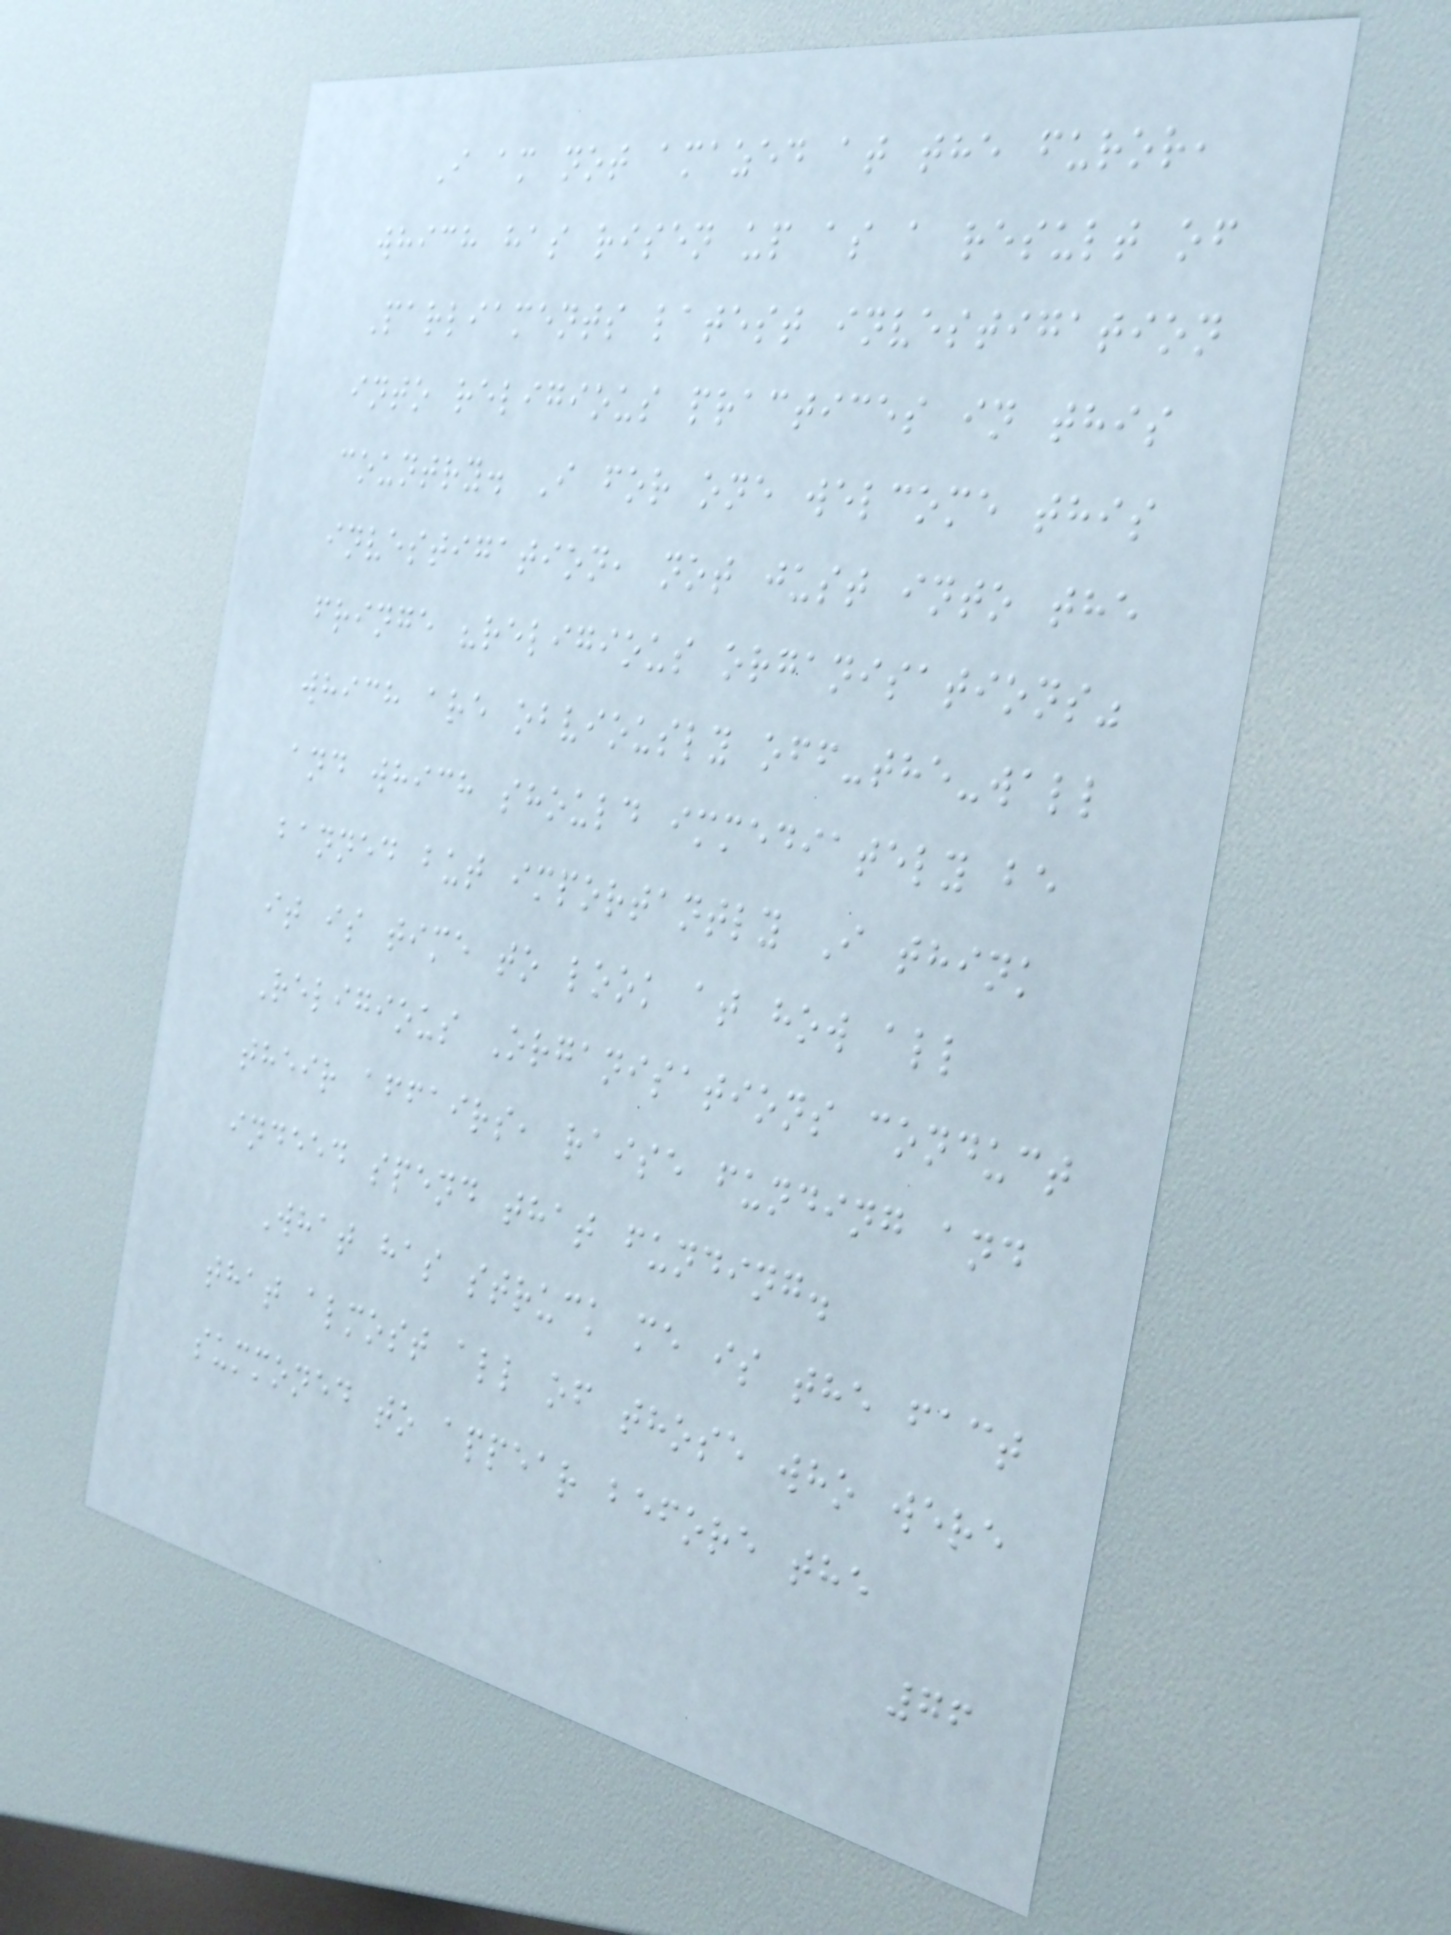I am not amazed at the furor,
which has risen up as a result of
Parliaments latest investigation
into religious practices in this
country. I for one welcome this
investigation, not just into the
fringe "religious organisations"
which are obviously off-the-wall
and which should immediately be
banned but importantly I think
it is time to look at how all
Religious Organisations conduct
their affairs, raise funding and
indeed spend that funding.
What has struck me is the fact
that almost all of those who were
summoned to appear before the
76
